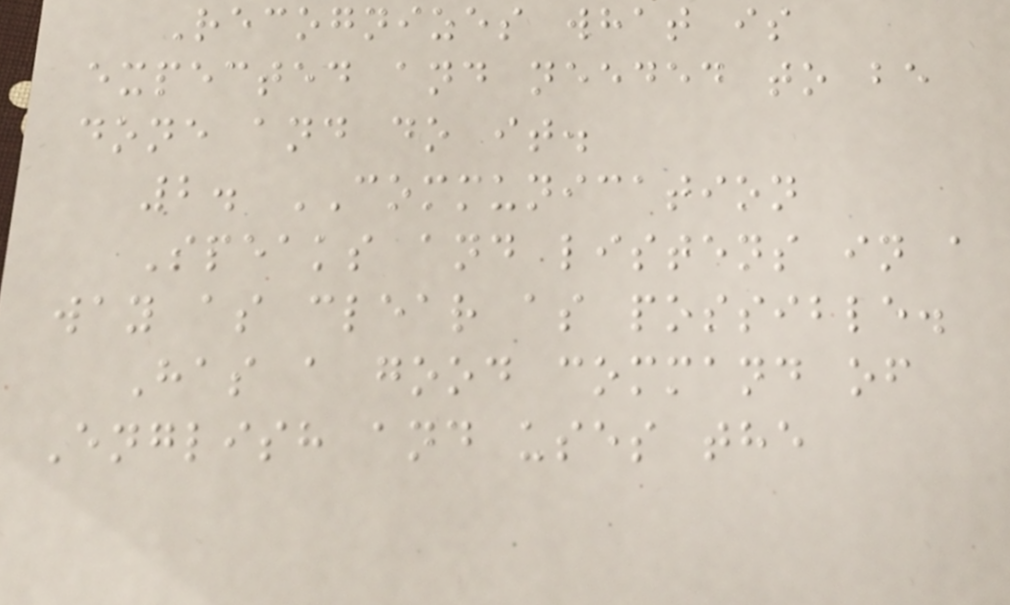Recognizes what is
expected and needed to be
done and do it.
2. COMMUNICATION
Speaks and listens in a
way as clear as possible.
Has a good command of
English and uses the
